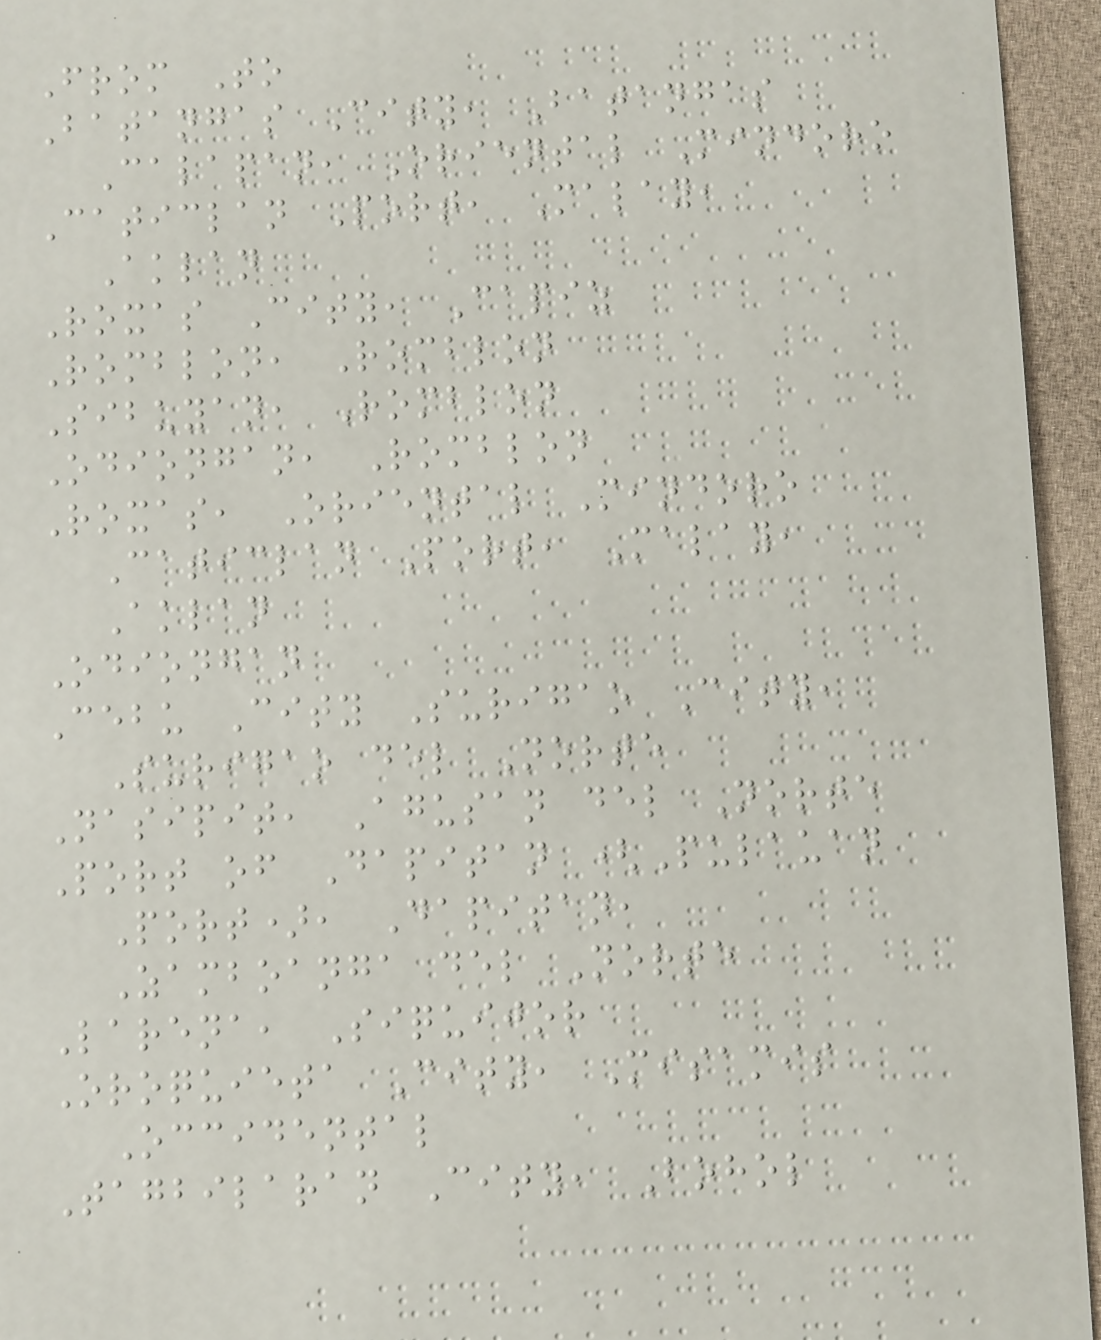From To
Batangas City, Batangas
Calapan, Oriental Mindoro
Caticlan Port, Malay,
Aklan
Roxas City, Capiz
Romblon, Romblon
Sibuyan, Romblon
Odiongan, Romblon
Roxas, Oriental Mindoro
Caticlan Port, Malay,
Aklan
Odiongan
Cebu City Surigao City,
Surigao del Norte
Nasipit, Agusan del Norte
Port of Dapitan (Pulauan
Port), Dapitan,
Zamboanga del Norte
Larena, Siquijor
Oroquieta City, Misamis
Occidental
Tagbilaran City, Bohol
